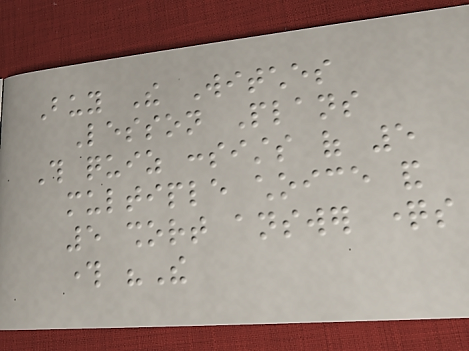Buy The Witches
Lesson Plans
This quiz consists of 5
multiple choice and
5 short answer questions
through "The
